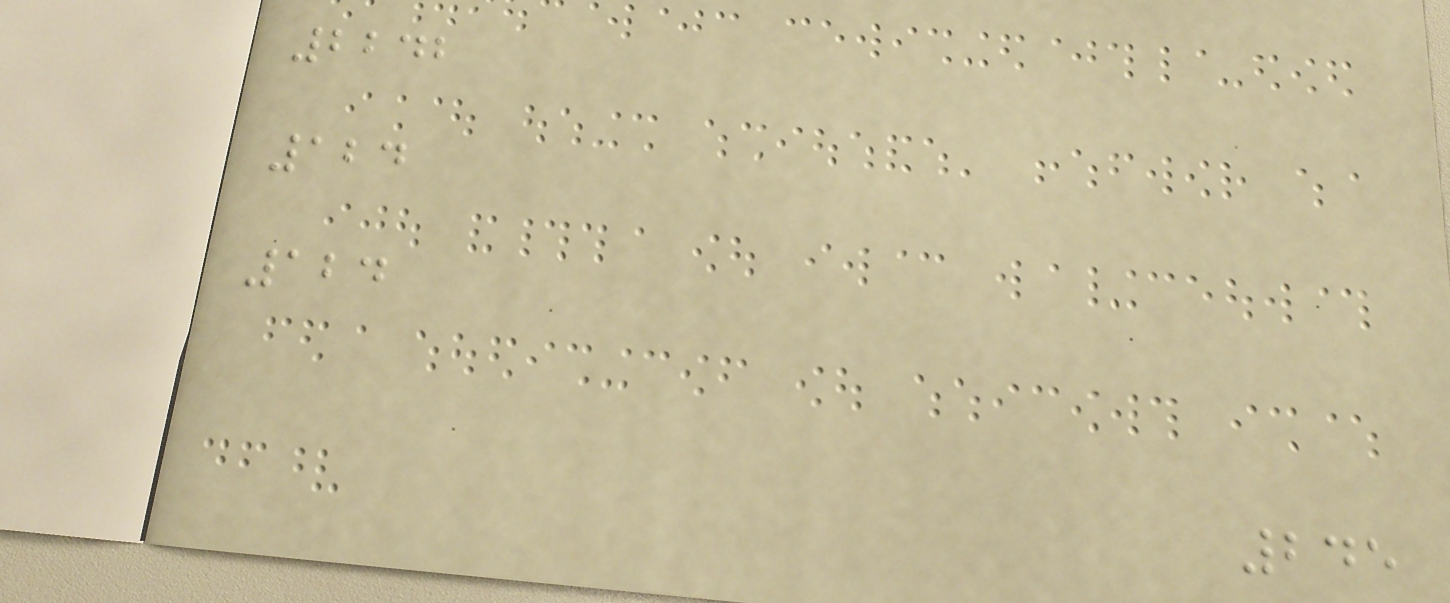2242
124
124
245
